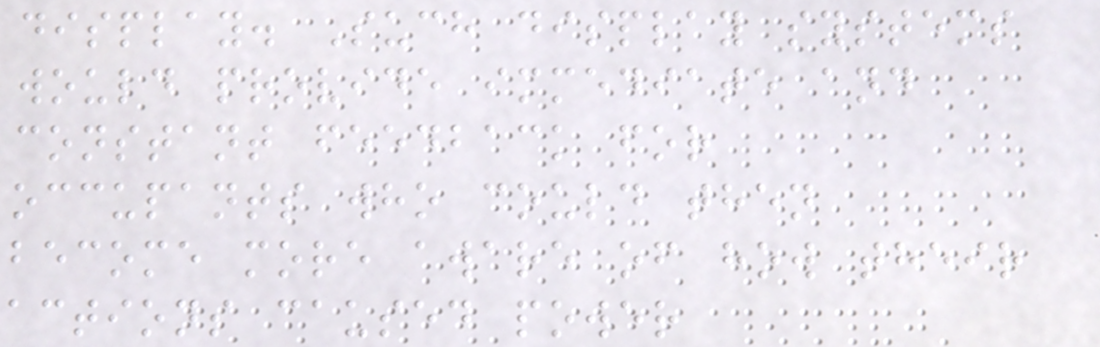display. Such display systems
would provide immediate and
constant feedback for
occupants who could then
become more aware of how their
actions caused power
